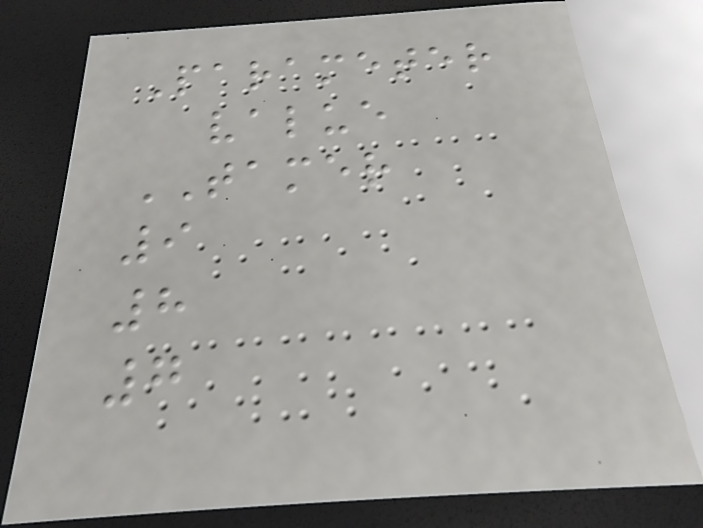Parameter
value
TAMER
9
8
7
